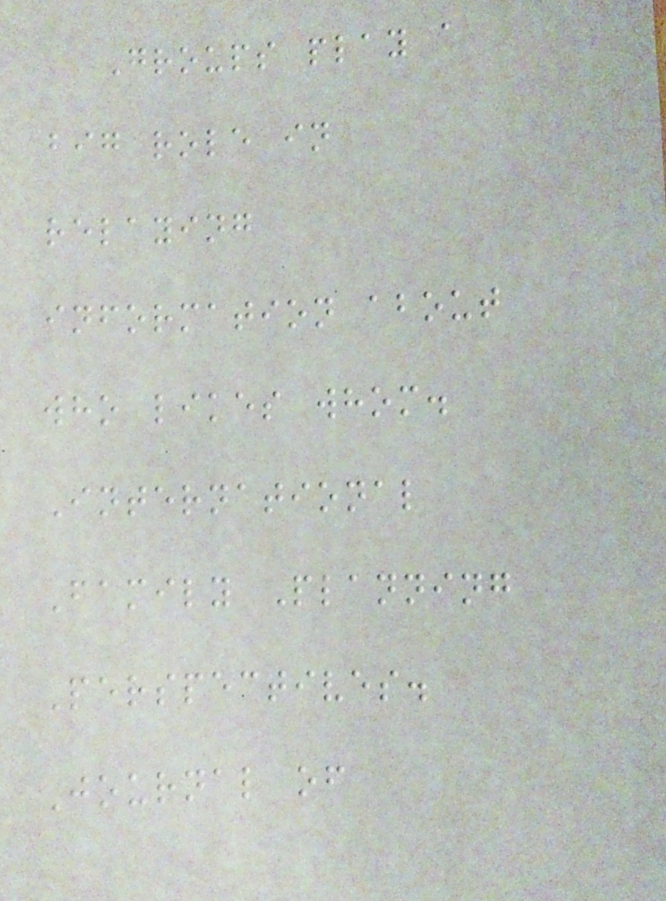Groups play a
big role in
relaying
information about
who likes whom.
International
Family Planning
Perspectives.
Journal of
